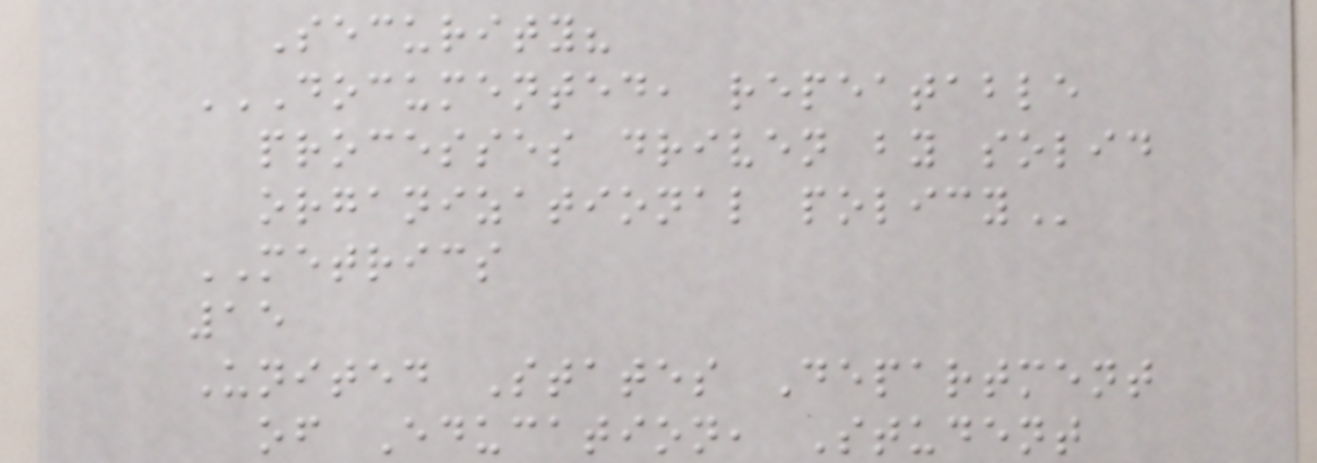Security?
DOCUMENTED, REPEATABLE
PROCESSES DRIVEN BY SOLID
ORGANIZATIONAL POLICY
METRICS
15
United States Department
of Education, Student
